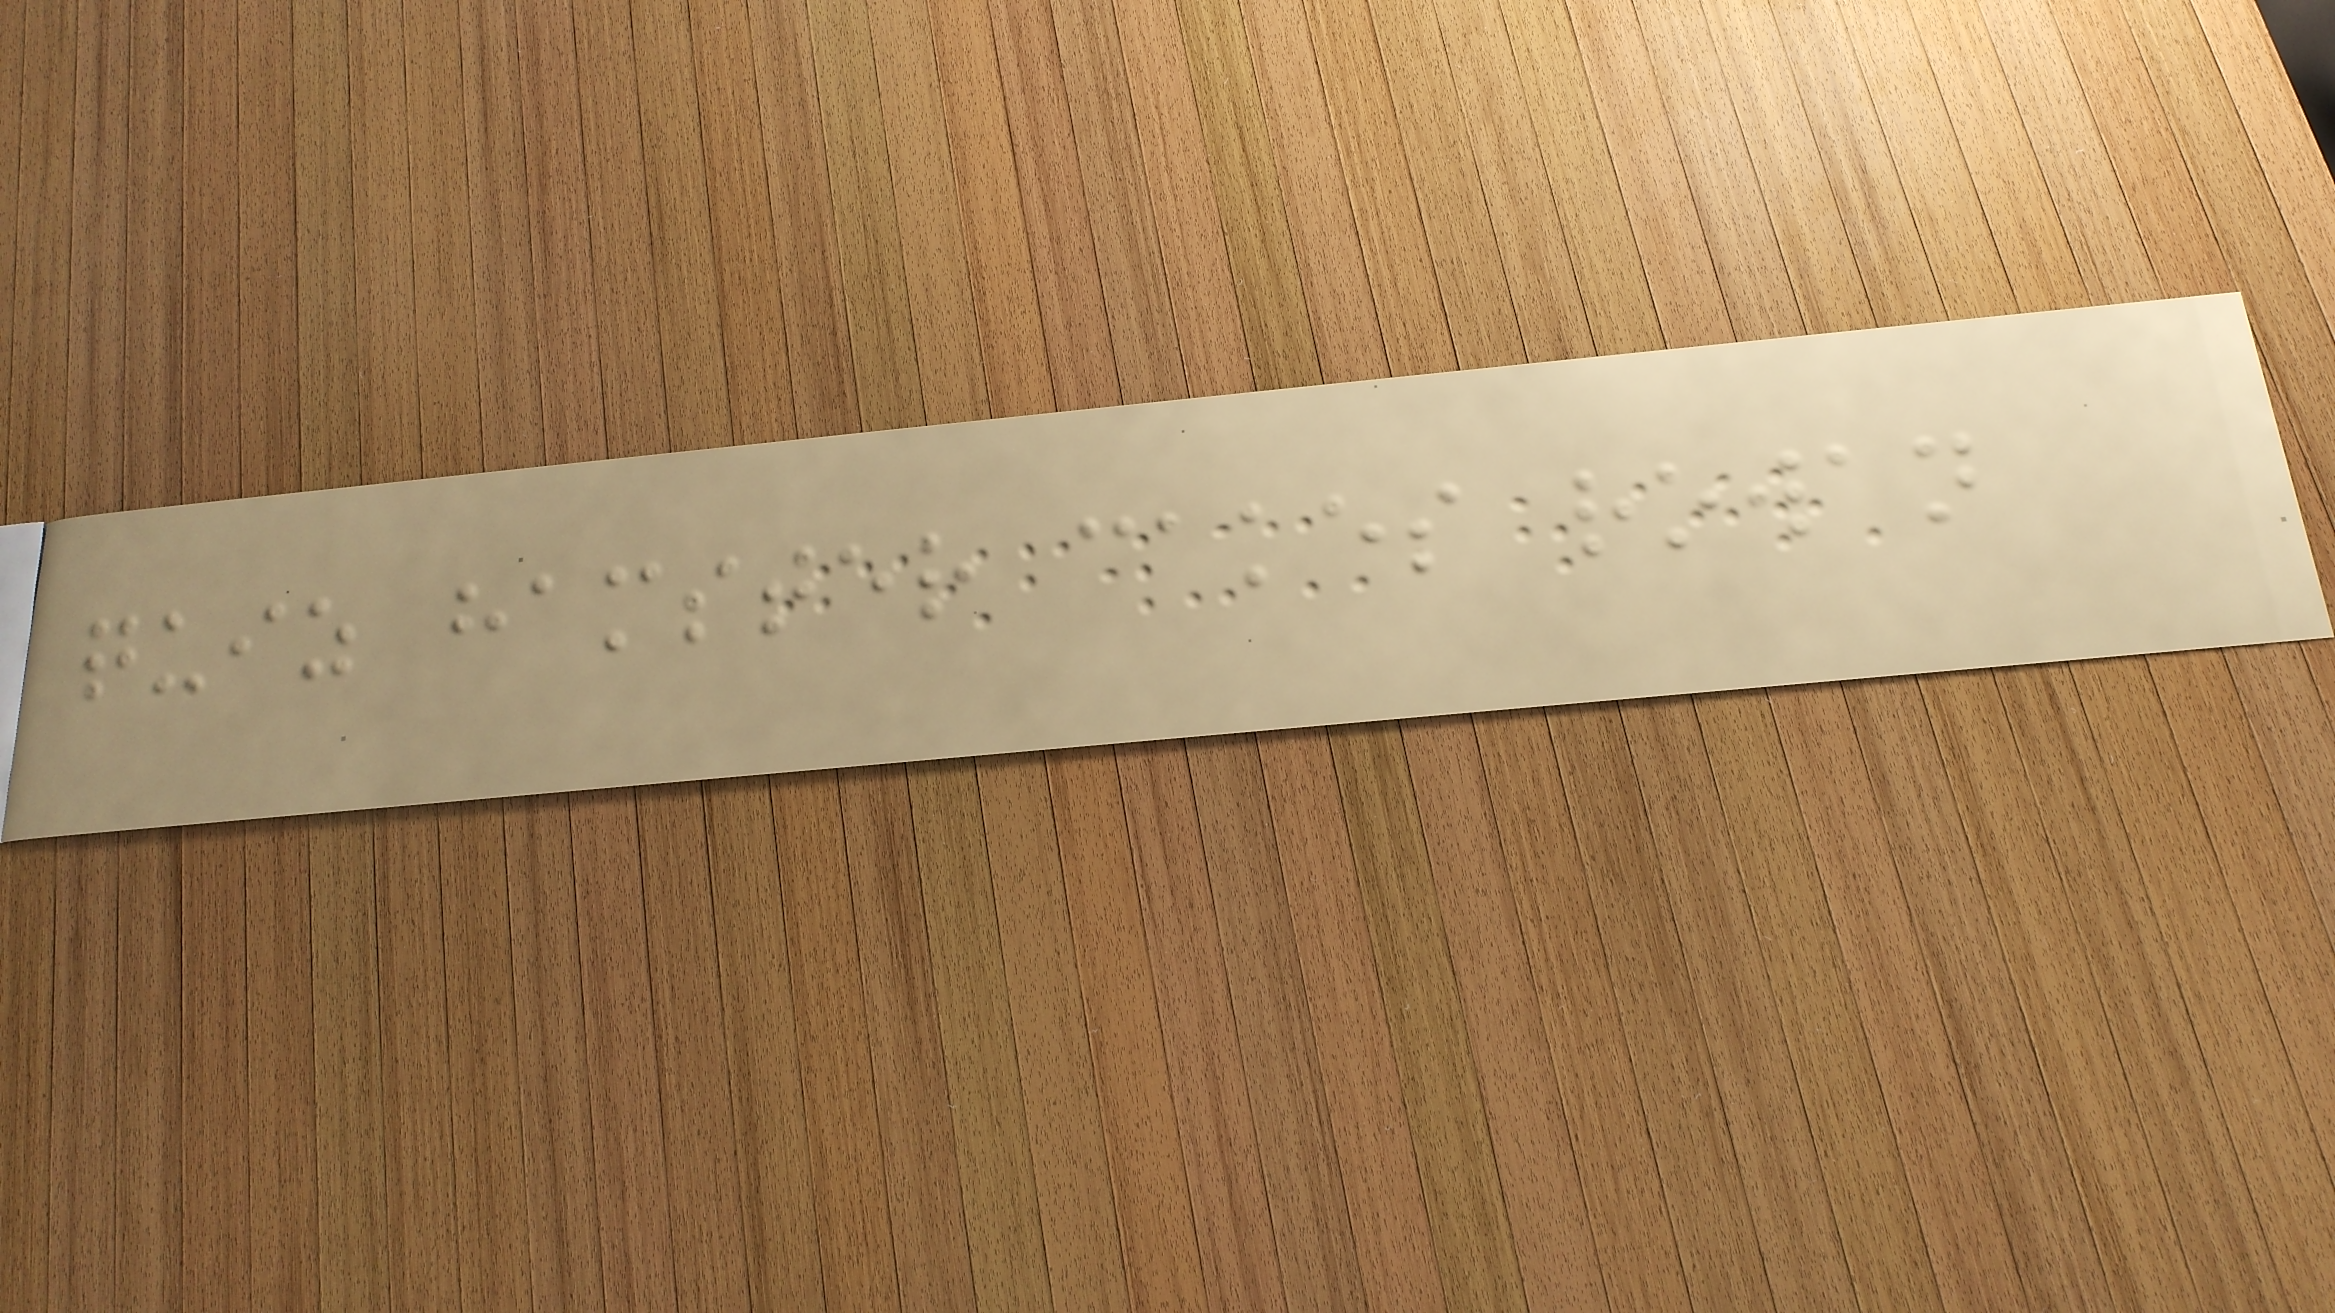quiz hamster cakes rowan
